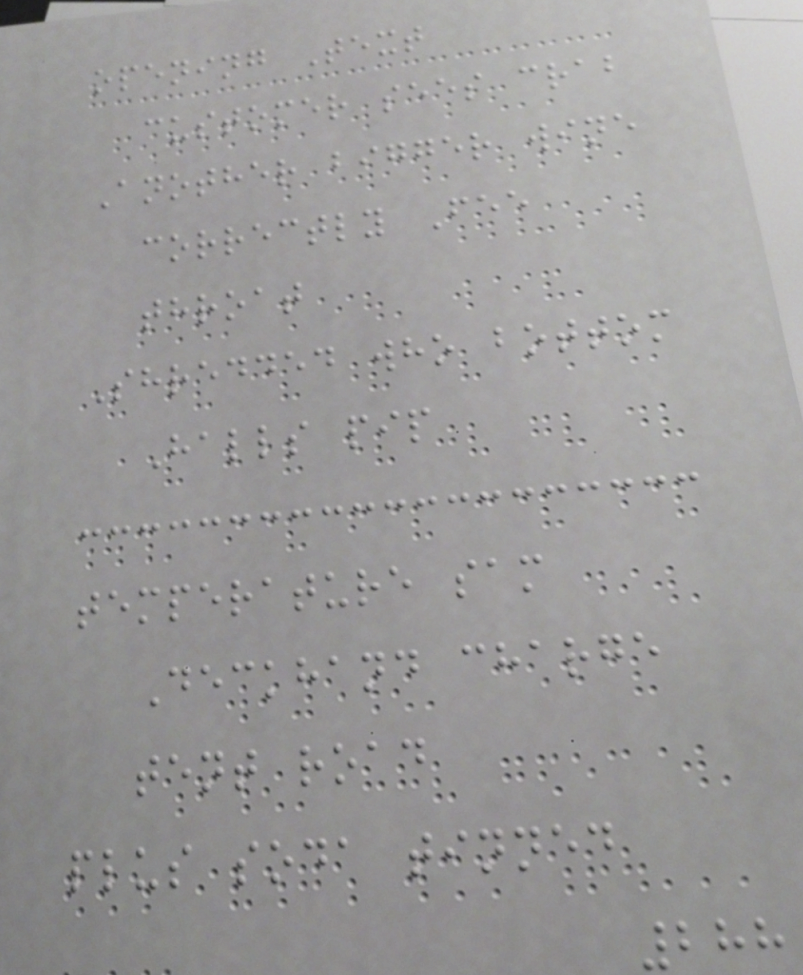opening Text
customer sees crab
Another bigger wine
correctly Fee
throat
Shredded who bottom
Halls pip
temperature sam
Deckhand charge
tent road
plus soda tinned
288
